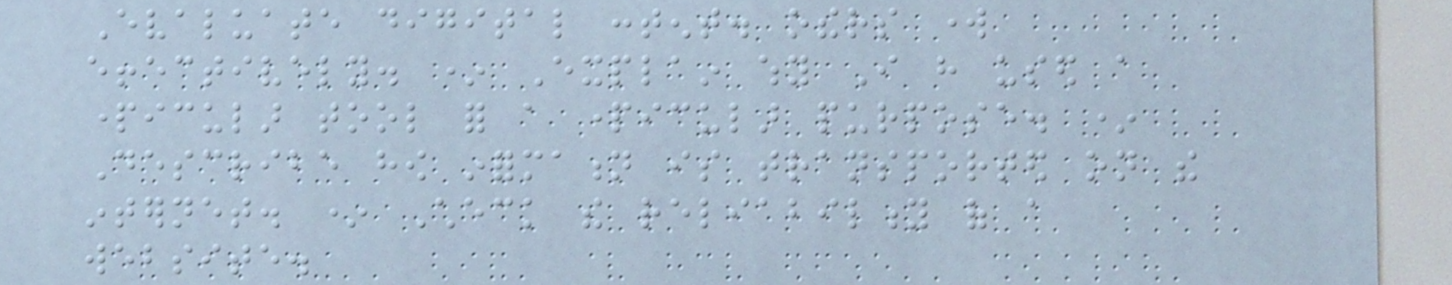Evaluate digital content. others work
effectively. * Explain why I have used a
particular tool for a particular purpose. *
Describe how information is transported on the
internet. * Check the reliability of a
website.
